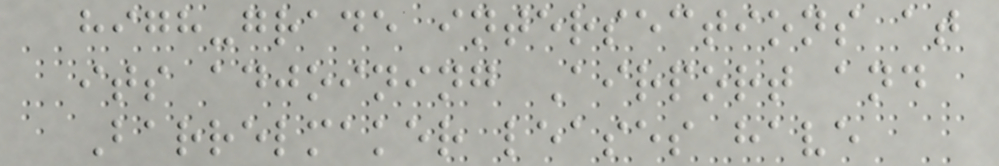high-grade intersections at
its adjoining Airport and
Barrelmaker leases have
